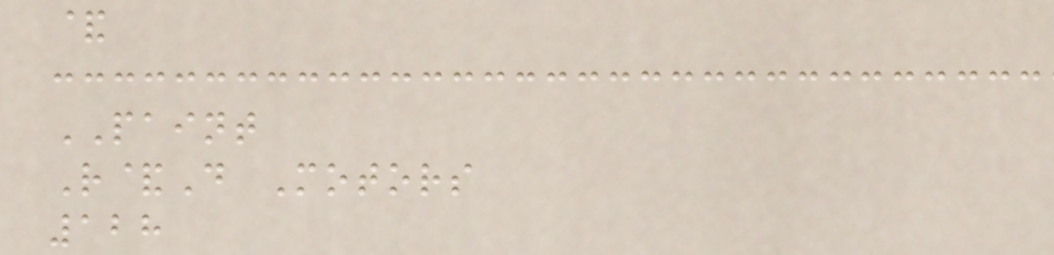&
PAINT
R&D Motors
128
